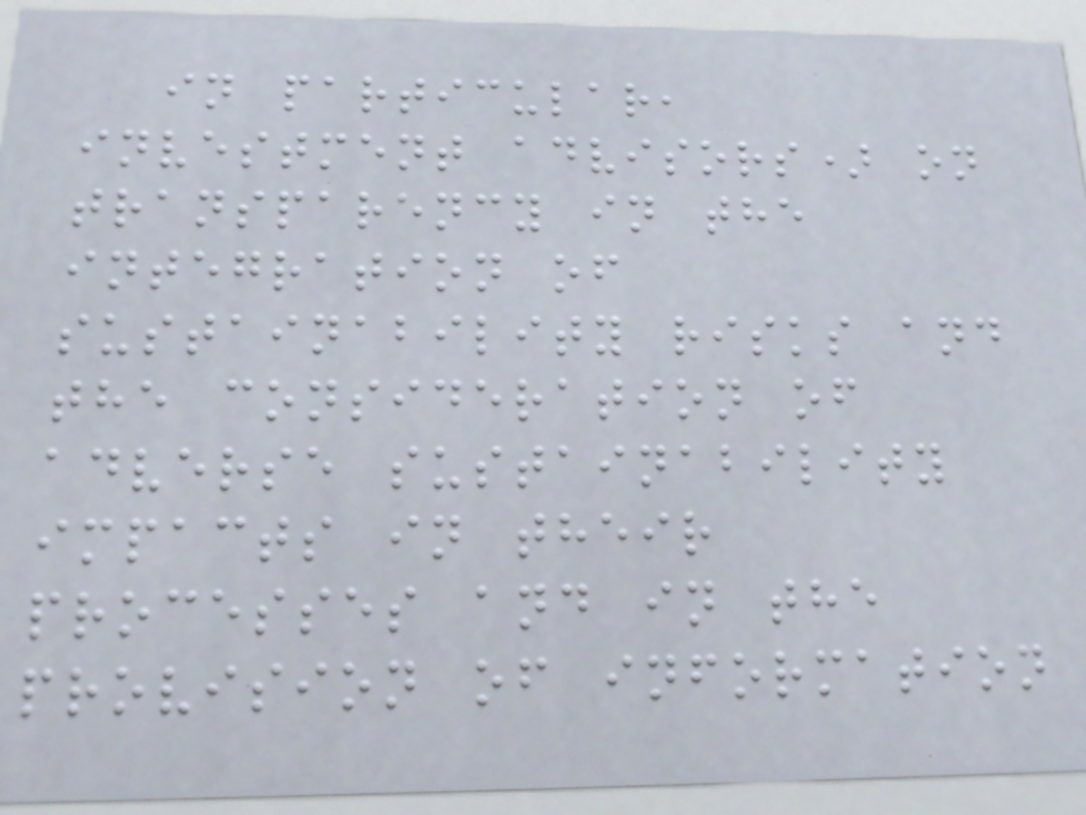in particular,
investment advisors) on
transparency in the
integration of
sustainability risks and
the consideration of
adverse sustainability
impacts in their
processes and in the
provision of information
